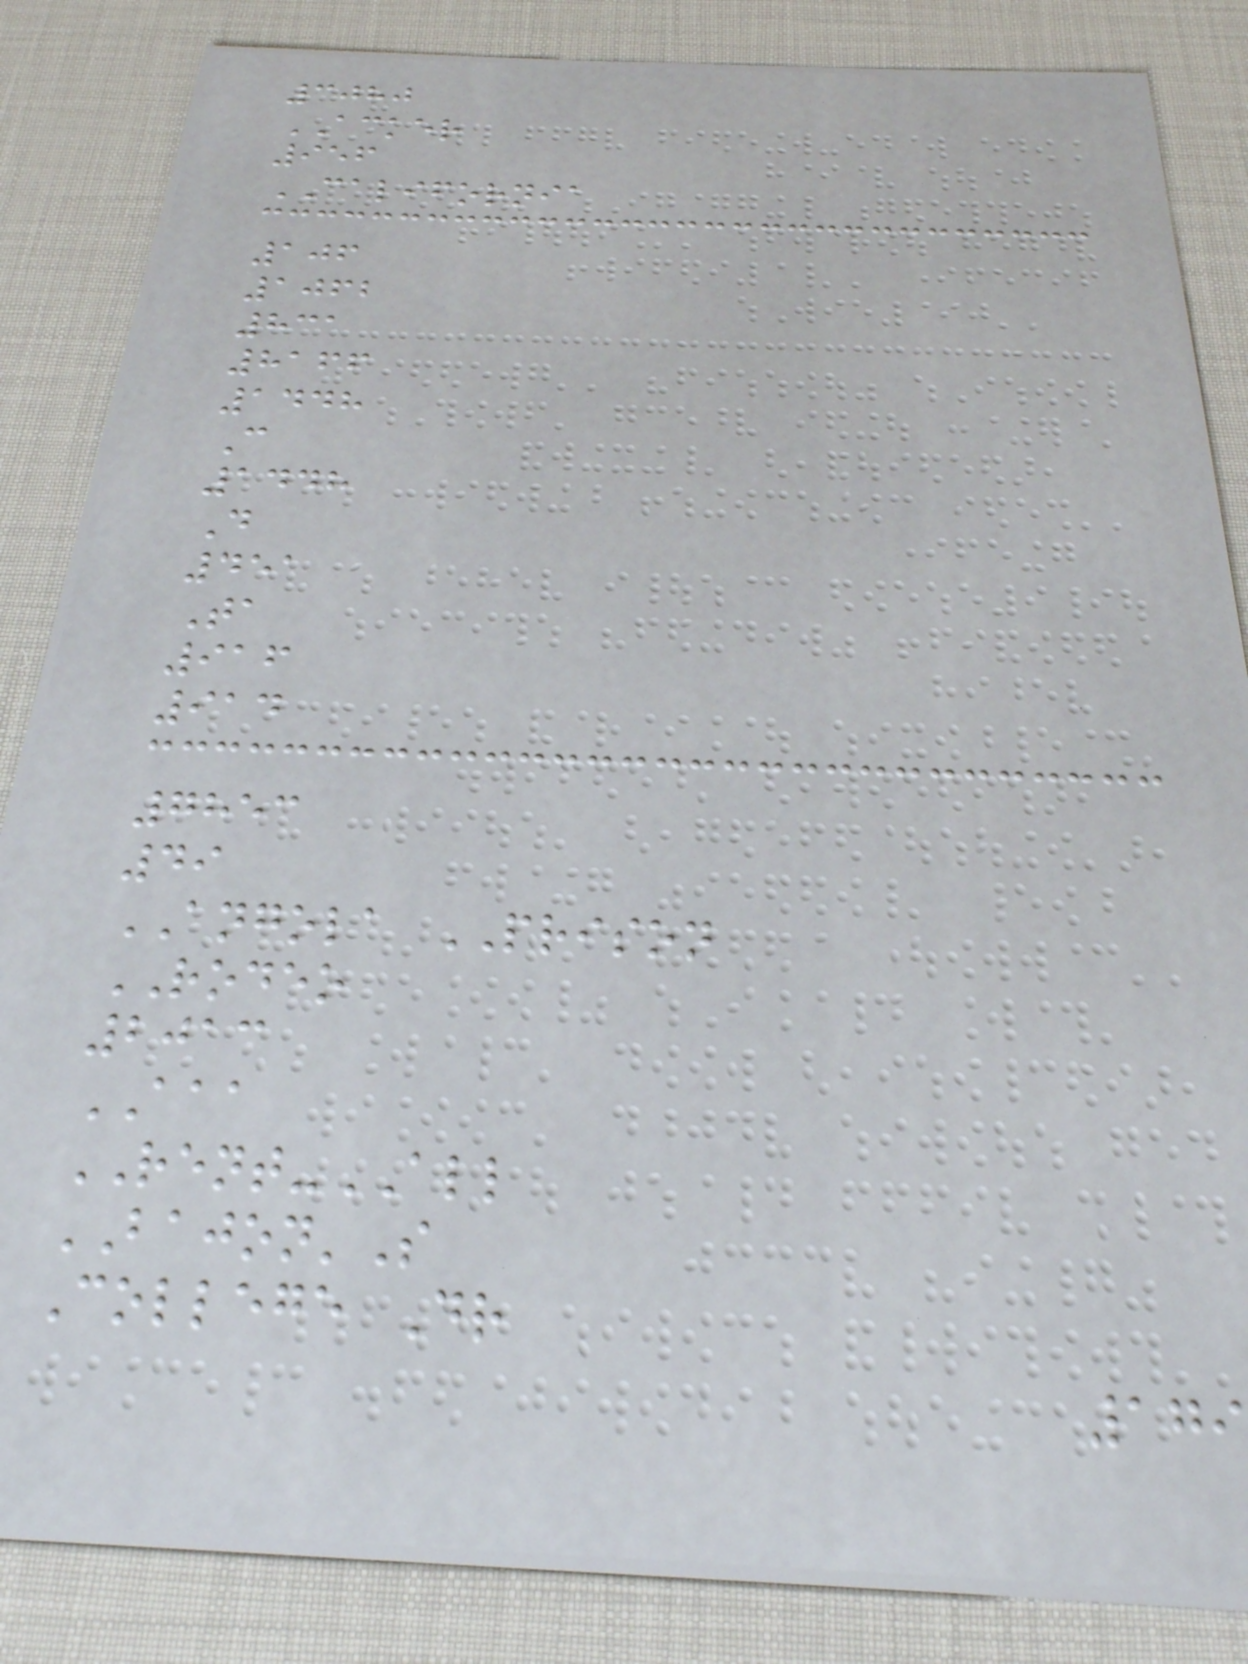3080
ACKER
956
CALIFORNIA
106
1062
831
8166
1448
C
1448
D
451
Ta
916
914
7853
49
ANGOLA PRISON
RODEO
2013
AAA
RENT-ALL
BAJON'S
College Dr
179
